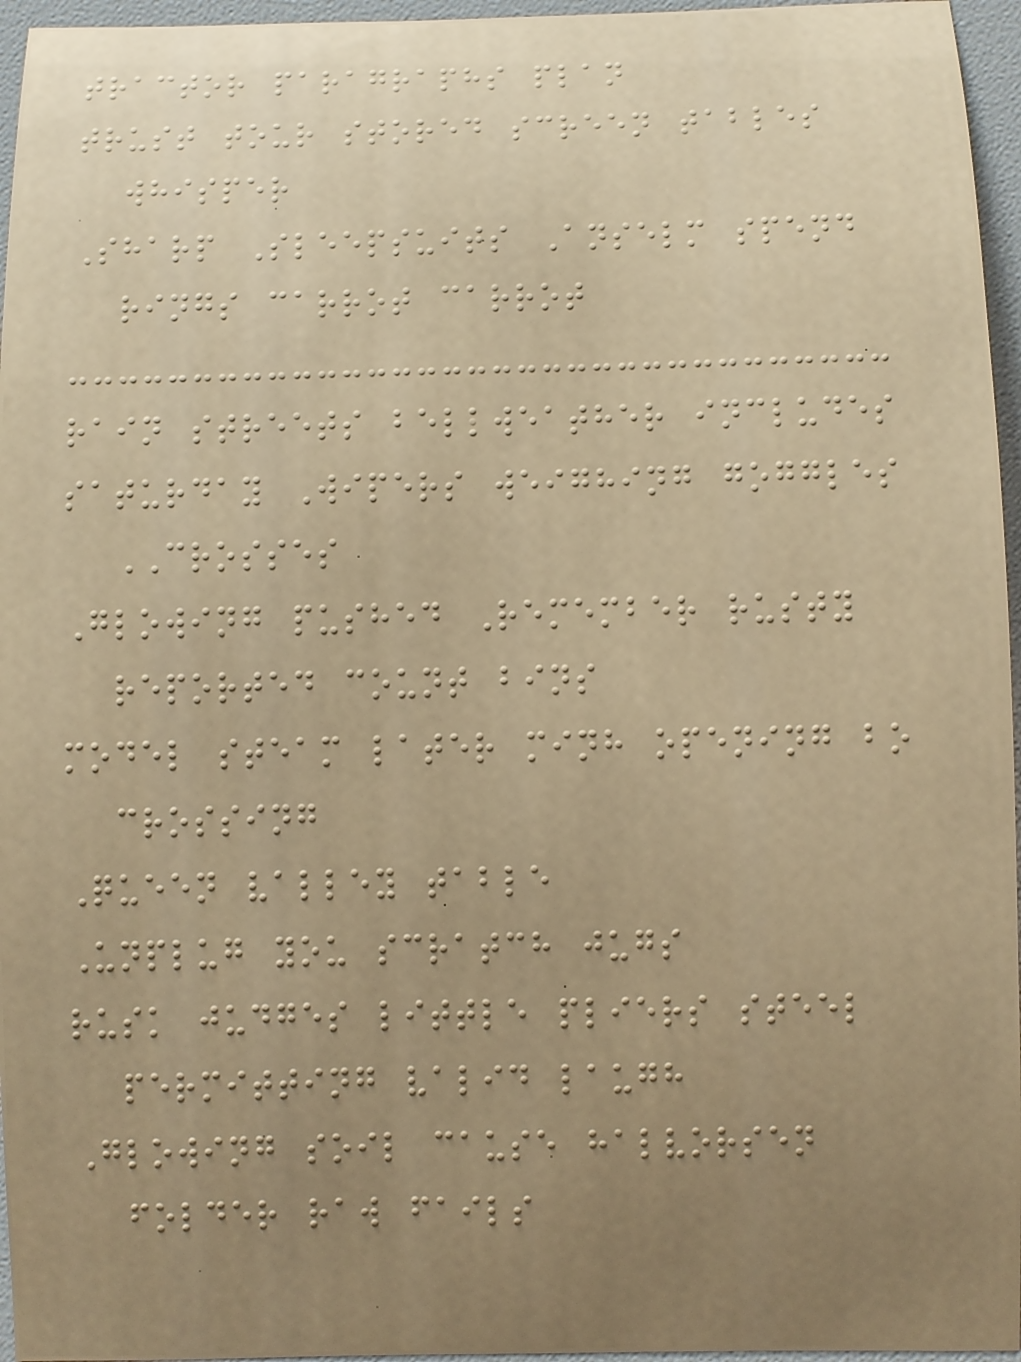tractor paragraphs plan
trust tour stored screen tables
whisper
Sharp Sleepsuits Anselm spend
rings carrot carrot
rain streets bellweather includes
saturday Wipers weighing goggles
CROSSES
Glowing pushed Remember rusty
reported count bins
model steam later minh opening bo
crossing
Queen valley table
Unplug you scratch jugs
rusk judges little pliers steel
permitting valid laugh
Glowing soil cause halvorsen
folder raw fails
